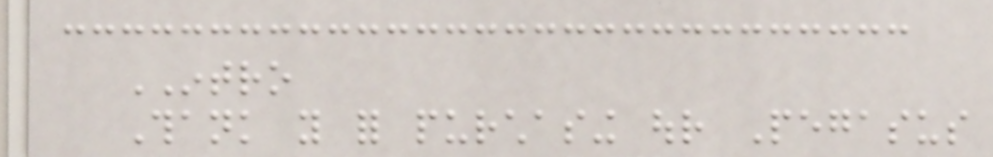INTRO
Thank you for purchasing our Pegasus
